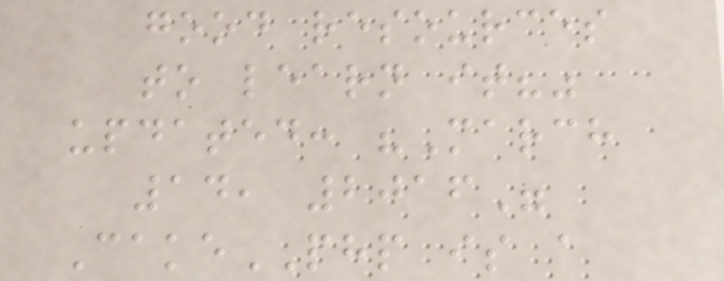good resources
to learn it?"
updated: "March
14, 2016"
CakePHP is a
